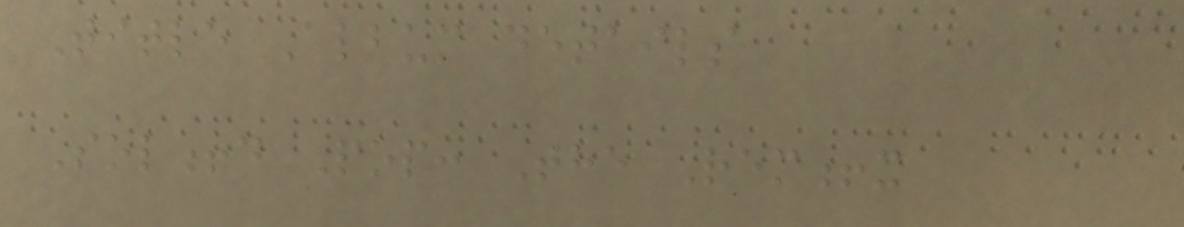Title Album details
Sol!d Pop: The Rem!x
